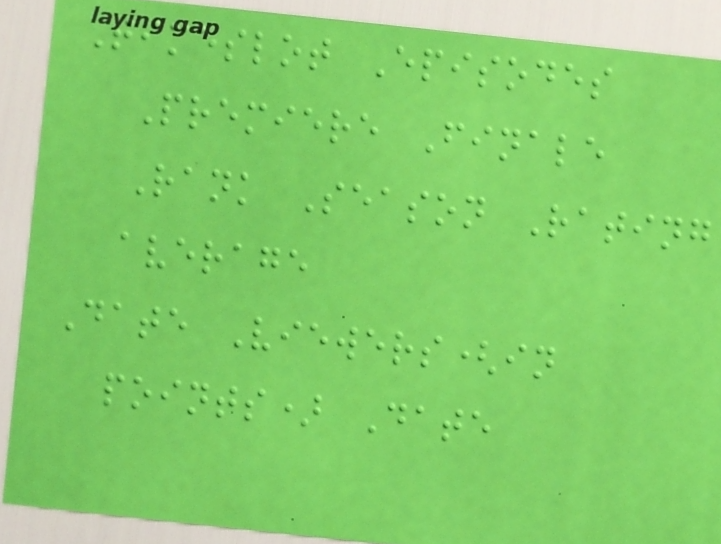Timeslot Episodes
Premiere Finale
Rank Season Rating
average
Date Viewers(in
points) Date
